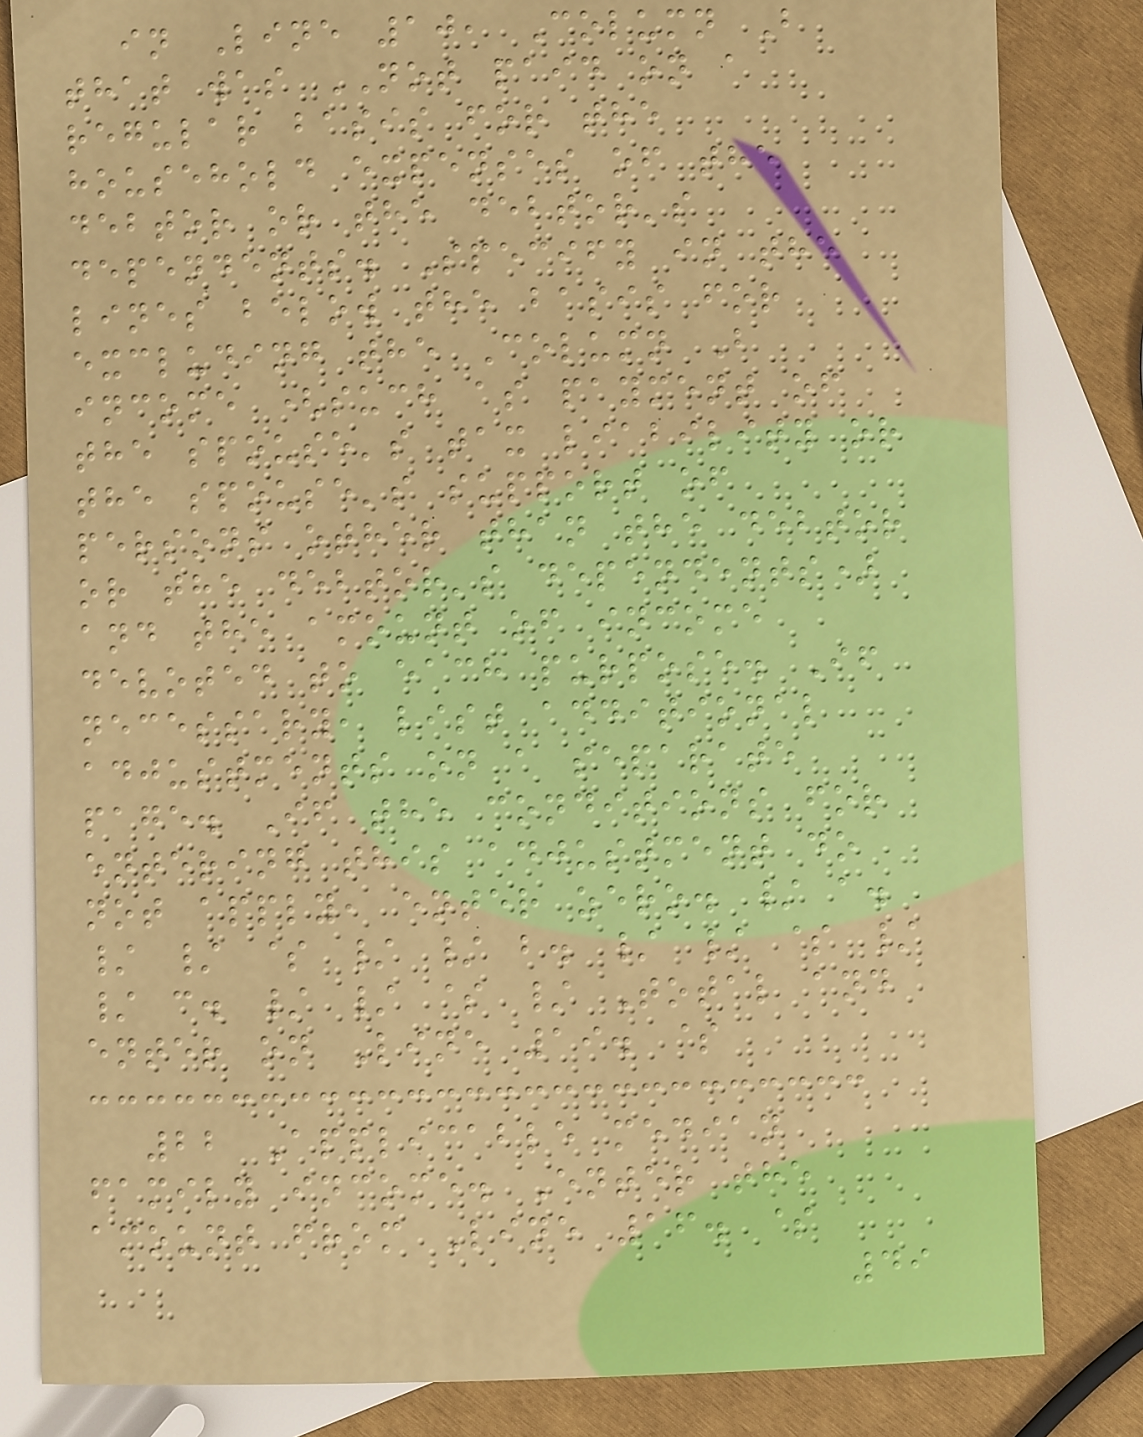in Line 10, Column B
that was NOT paid on a
regular basis for the
household expenses of the
debtor or the debtor's
dependents. Specify in the
lines below the basis for
excluding the Column B
income (such as payment of
the spouse's tax liability or
the spouse's support of
persons other than the debtor
or the debtor's dependents)
and the amount of income
devoted to each purpose. If
necessary, list additional
adjustments on a separate
page. If the conditions for
entering this adjustment do
not apply, enter zero. / a.
/ / $ / / b. / / $ /
/ c. / / $ / Total and
enter on Line 19. $
22 Applicable median
family income. Enter the
amount from Line 16. $
49
